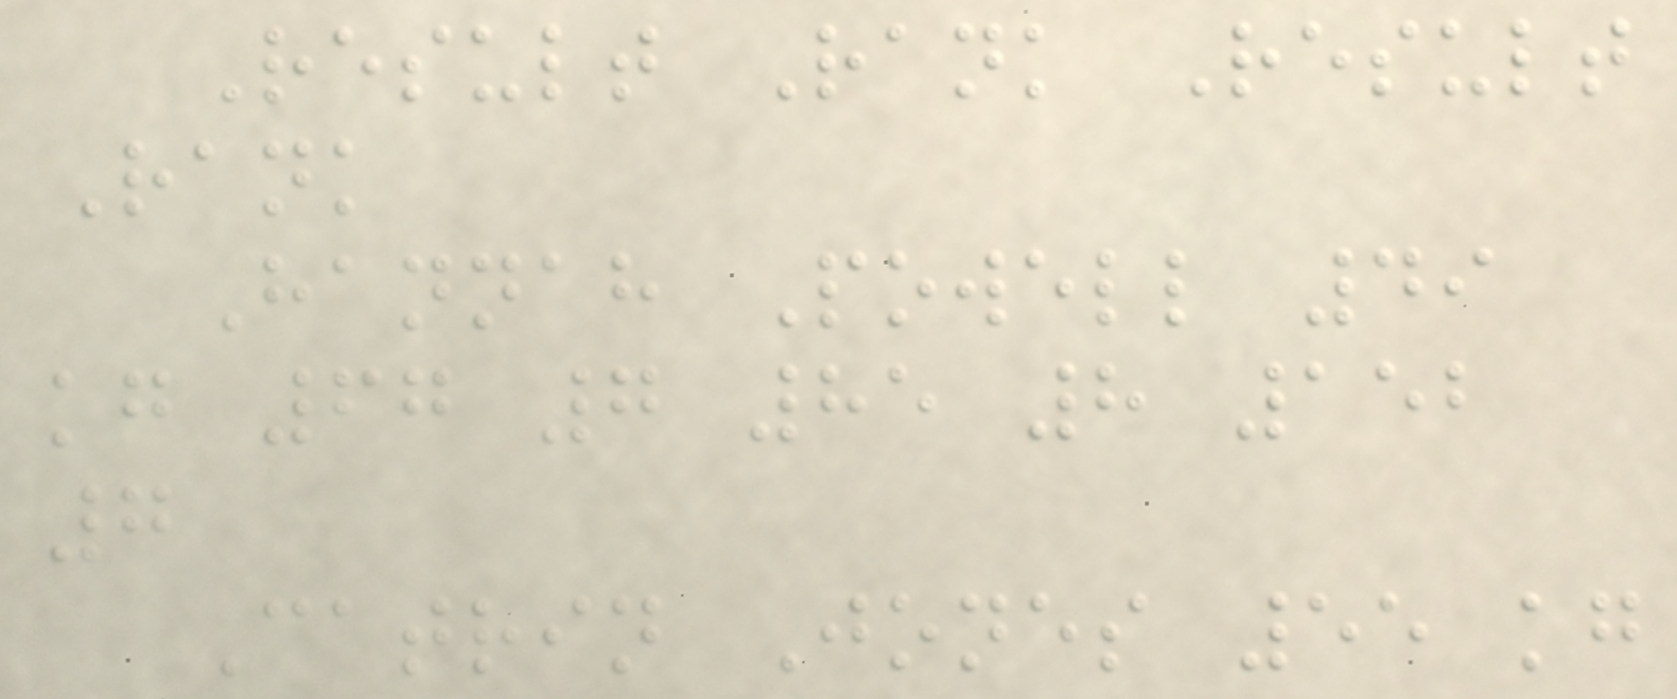Result Rank Result
Rank
Hannah Powell 49
kg 67 7 85 8 152
7
Catrin Jones 55 kg
